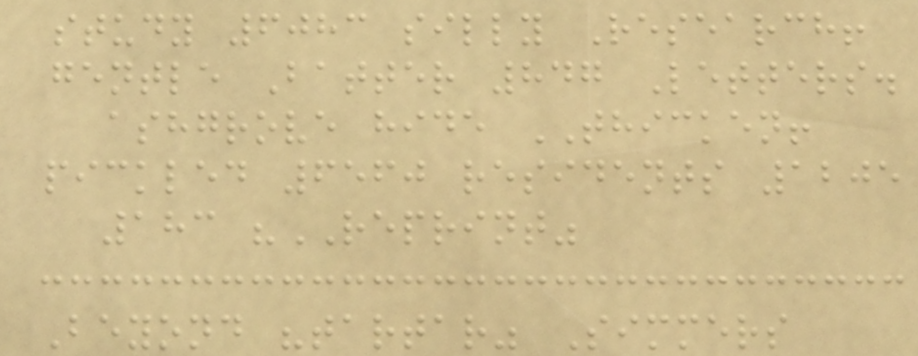study 6083 silly Research!
gentle Batter 847 Letters.
ashgrove hide THICKEN!
pickled 6560 residents 1205
183 "REPRINT"
Beyond "tartar" Simmers
